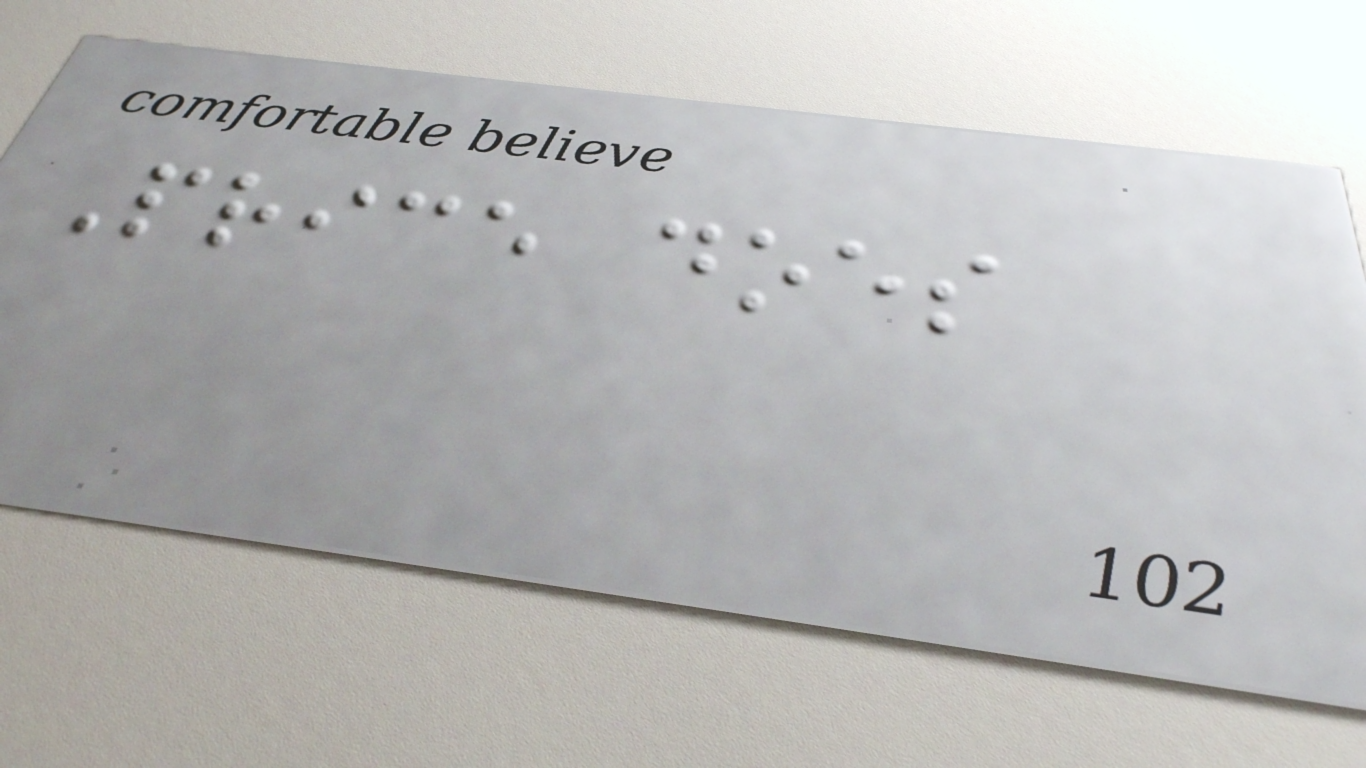Price does
